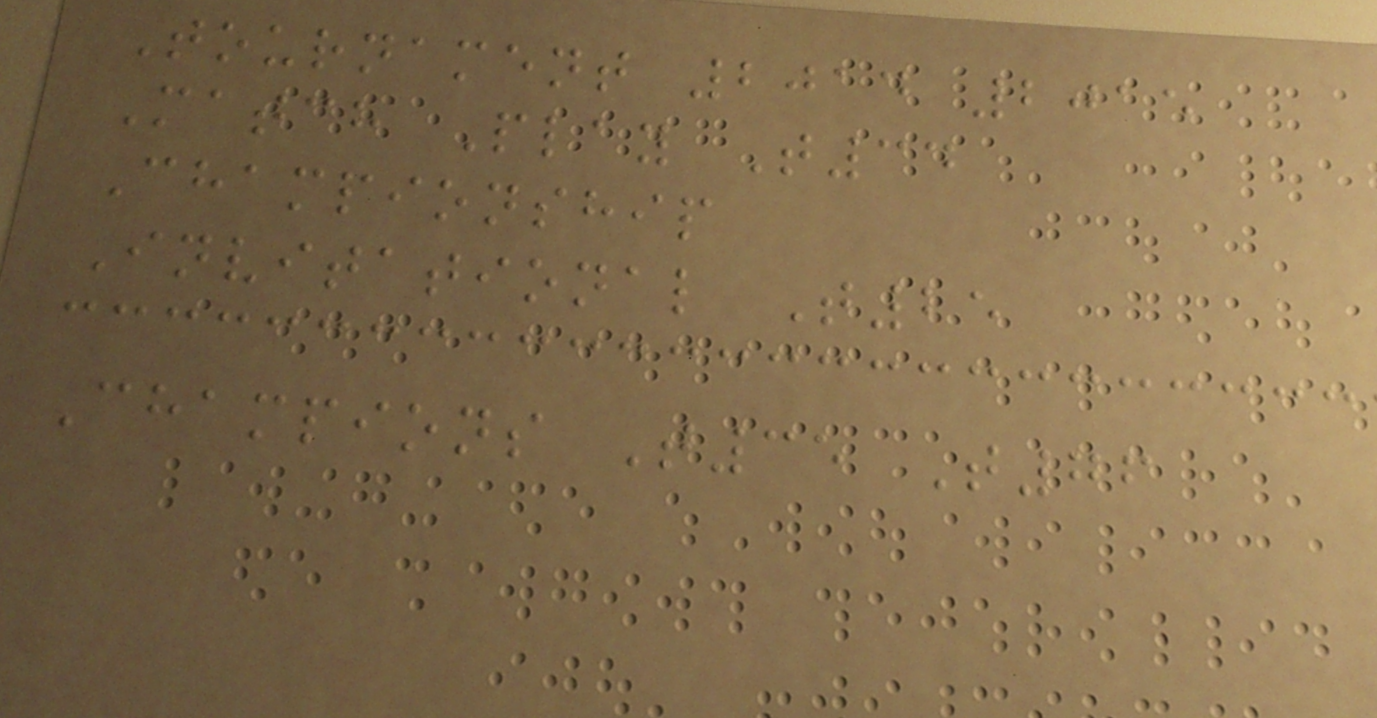Tournament 2014 2015
Match Play T34
Championship
Invitational T25
Champions T35 T76
